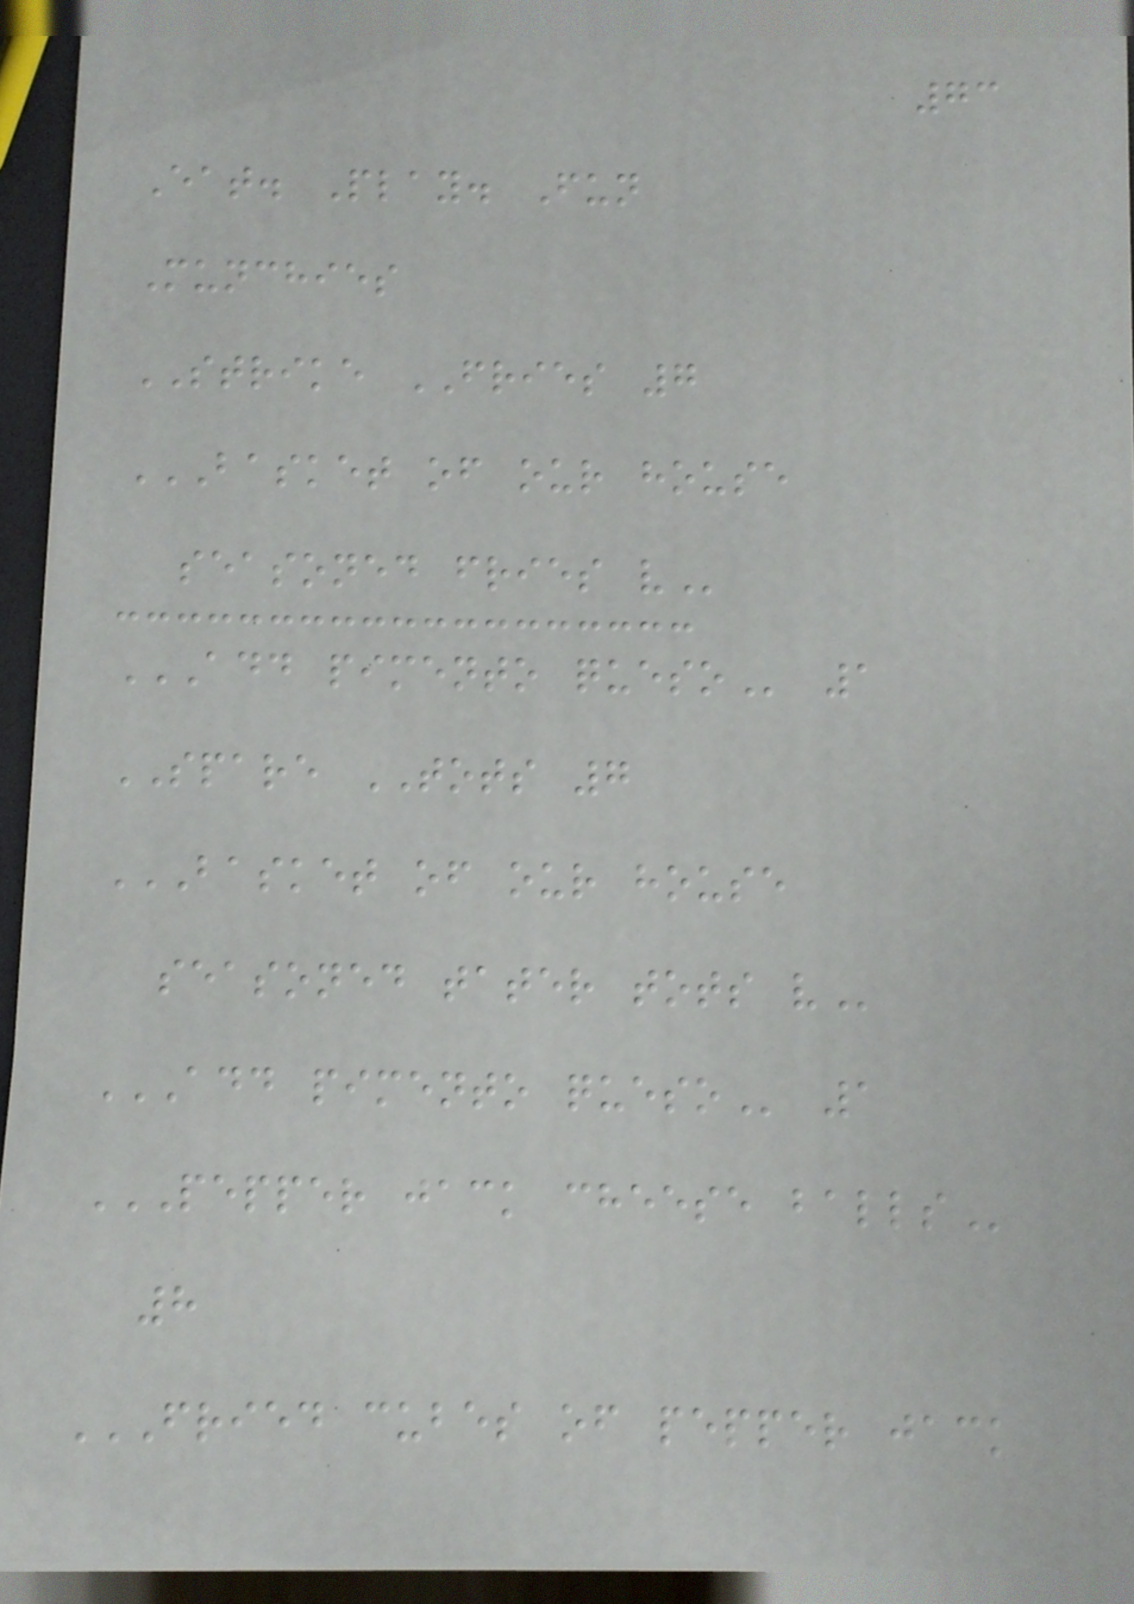73
Eat. Play. Fun
Munchies
STRIKE FRIES 7
BASKET OF OUR HOUSE
SEASONED FRIES V
ADD PIMENTO QUESO 1
SPARE TOTS 7
BASKET OF OUR HOUSE
SEASONED TATER TOTS V
ADD PIMENTO QUESO 1
PEPPER JACK CHEESE BALLS
8
FRIED CUBES OF PEPPER JACK
